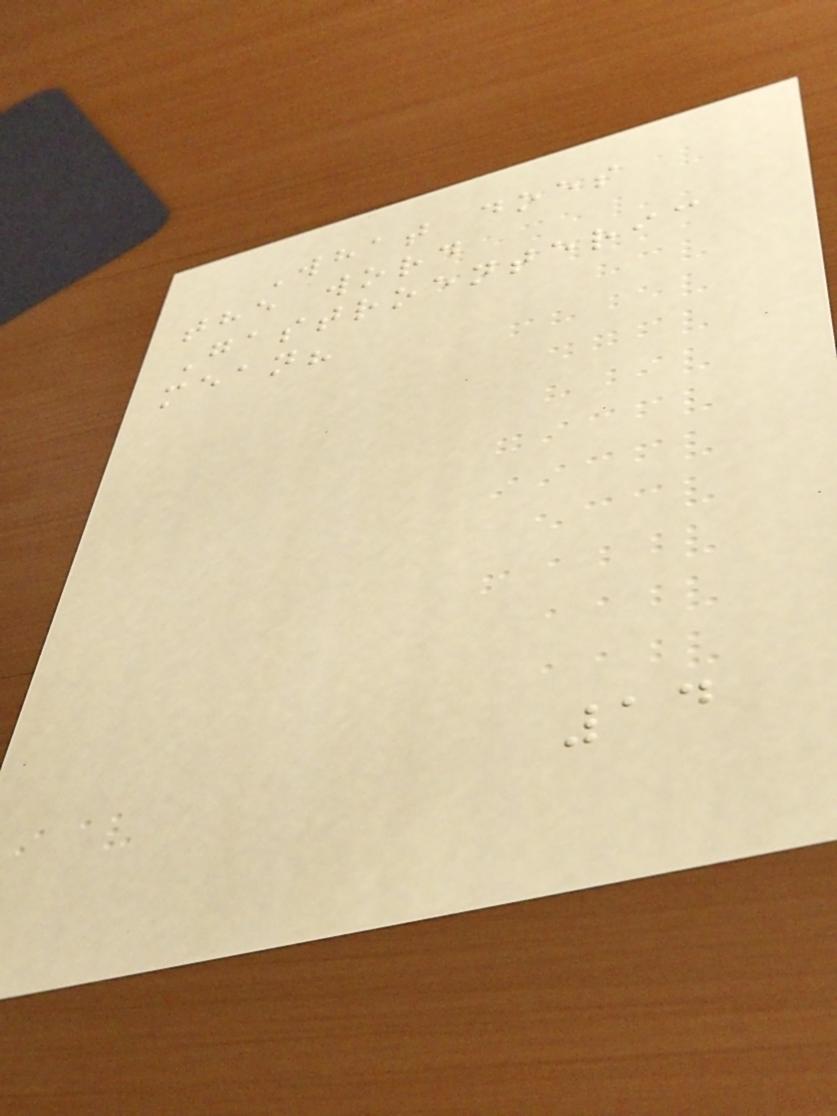What does
the word
Gastroenteric
mean?
14
